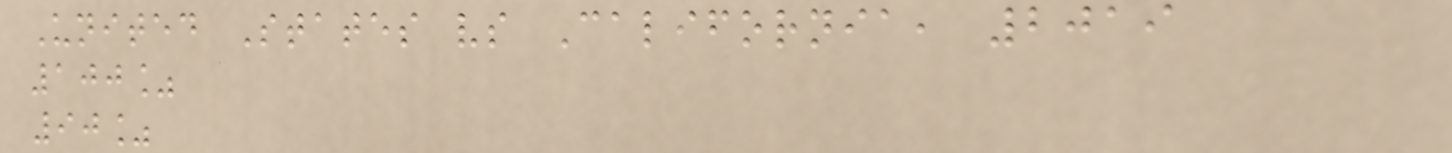United States vs California, 2019
100%
90%
